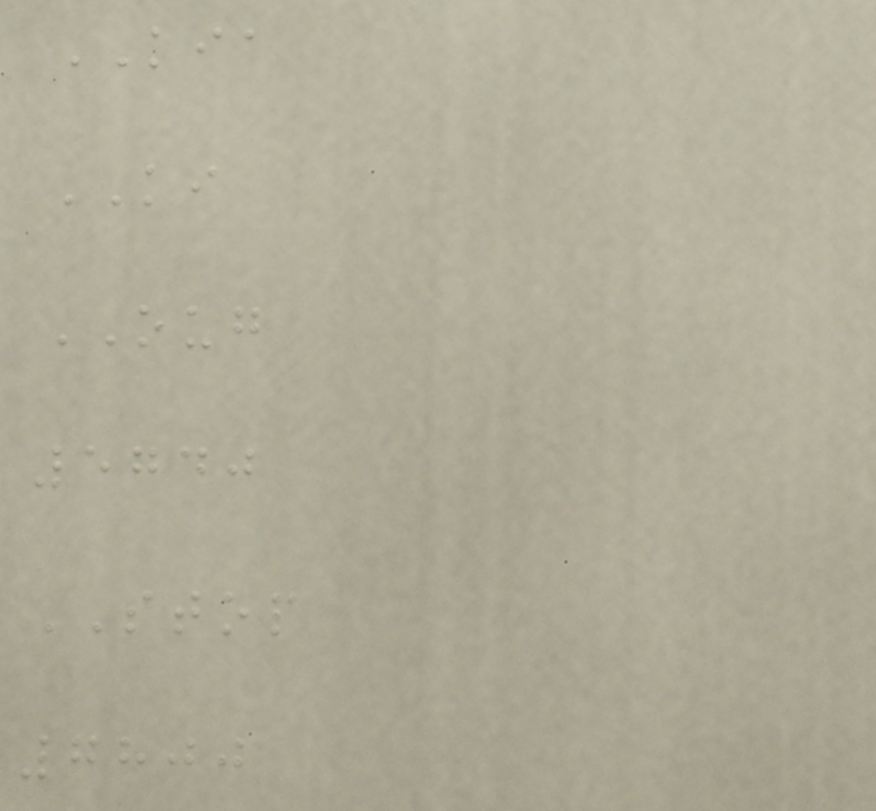KIA
KI
OUG
5740
STOP
7800
